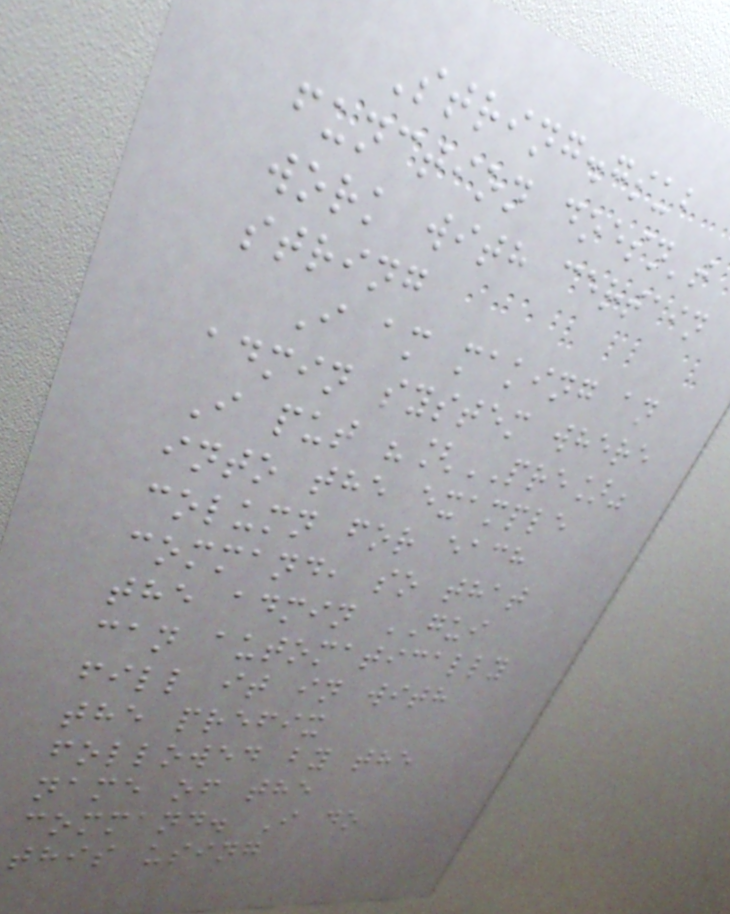String.gsub
function doesn't
work with certain
string
I am making an
admin system where
I put "[PRE]"
into the example
column for each
command, so that
the admin GUI
can automatically
fill it in with
the prefix
followed by the
name of the
command. I do
this using
